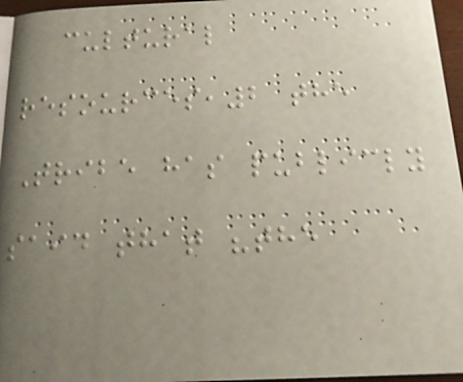cultural
resources,2 the
Tribe has publicly
said that "the
